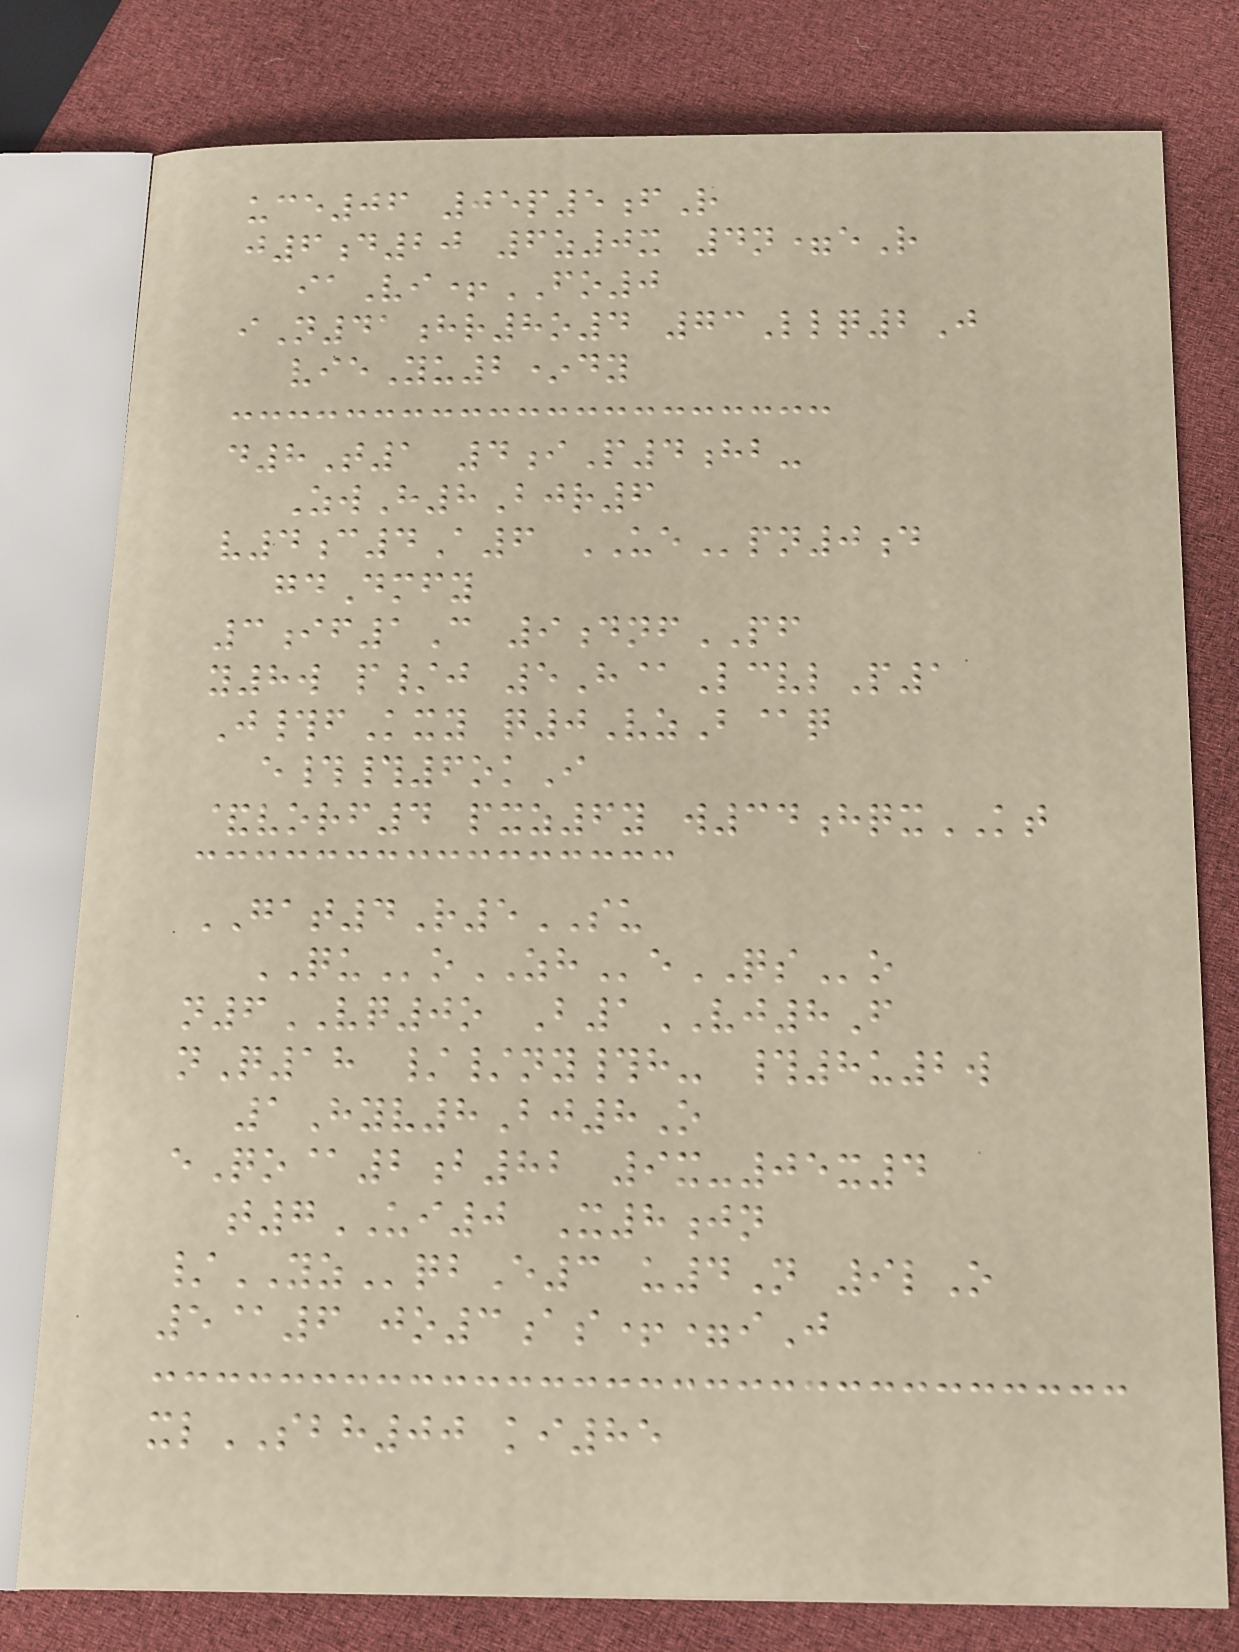uce06 05p5fR
j6d20 6z0x 4n=eR
iaVi+FO0
iN41hr8o4 73Llq2J
vieYu2*dy
d8T1 4iP4hb-
ZwH8Bjr6
v4c4A6 UEpn0d
gdDmfy
3if1C 9dnfPF
y8w p/j 5H@LcvlP1
J#fKxy q0VzB@q
e##6okI
&vorf4 pxz6y w34hqxKT
GAT4R5SU
QUoZHeQSo
n6VQ0o B1VJ8F
nQ18 //ny#h- #8u2w
1Hyv8Bj8O
eQo@2b82 9x-05x4
t7UI0 X8jn
/YZqbE3 u4N 9lO
5@6 jo3as+=iJ
xlSBH00 ki85
